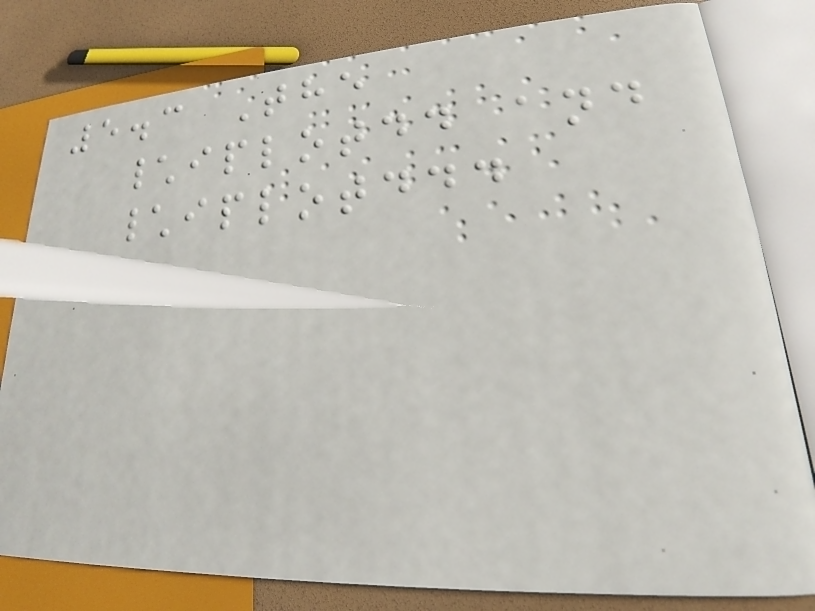5.3 The
\iplotdd and
\iplotddd
